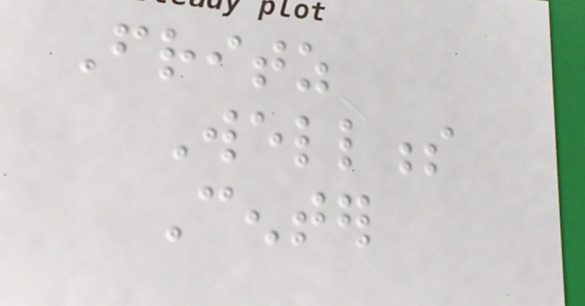Fritz
Wellness
Center
